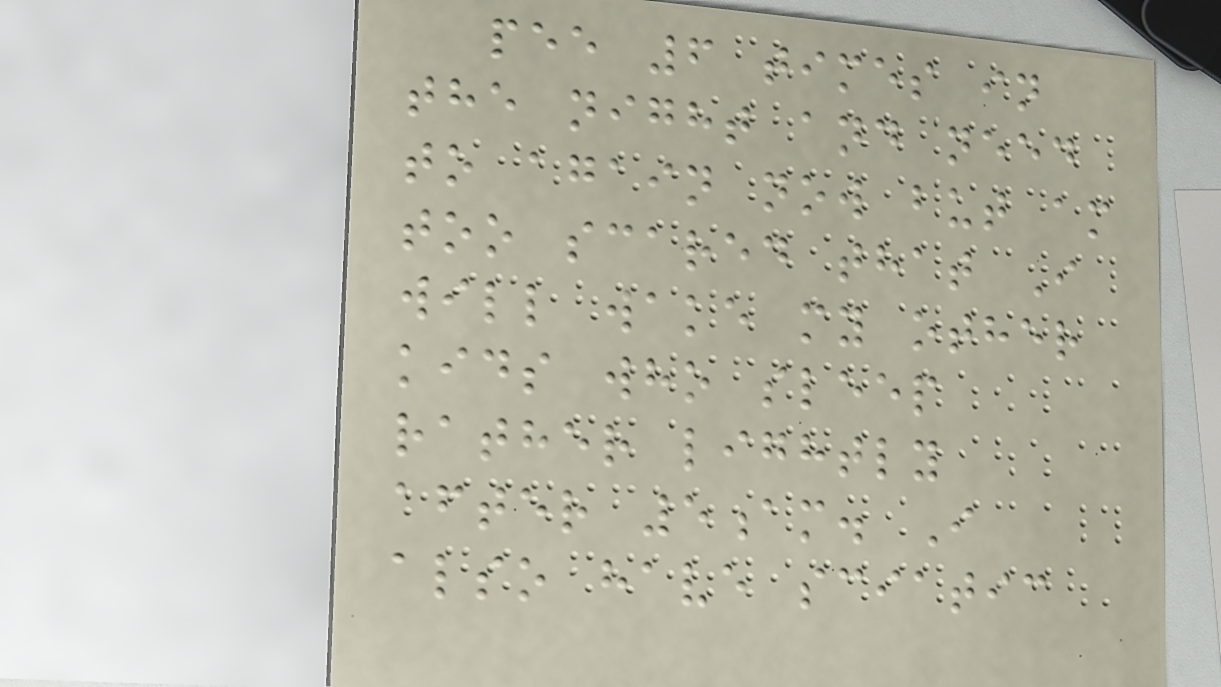pee 6 times in
the night and need
to again now but am
too scared that I
will wake my other
kids who sleep
rather lightly
after 5am. I
also have sciatic
